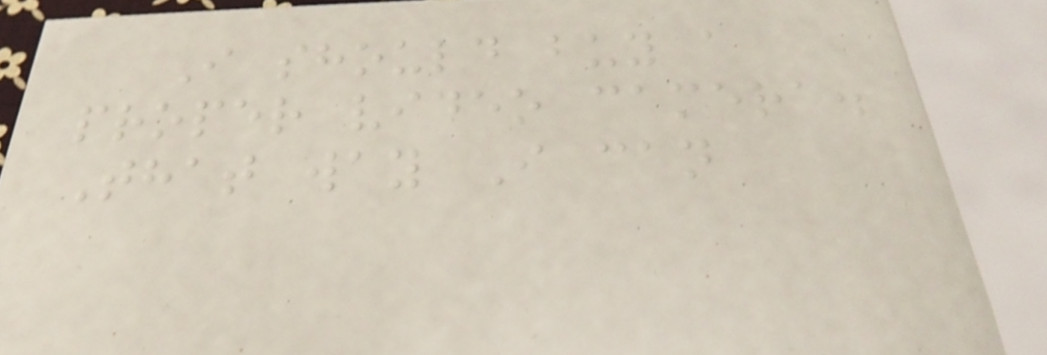I should buy a
proper video camera.
That way I can
